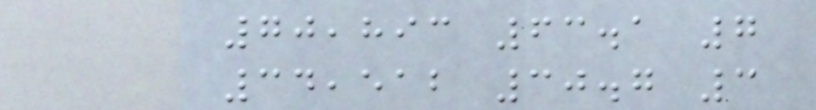70,893 63.1 7
34,512 30.7 3
